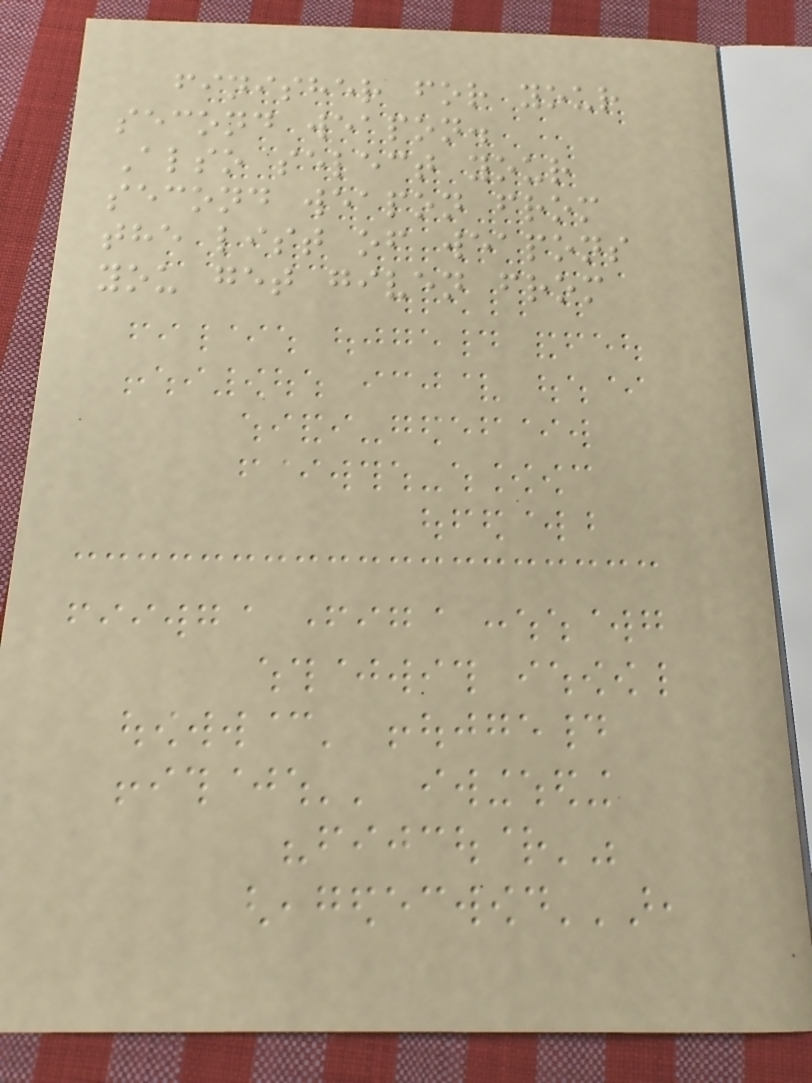finisher for your
second weapon.
Also select your
second weapon from
the list of weapons
you get given from
